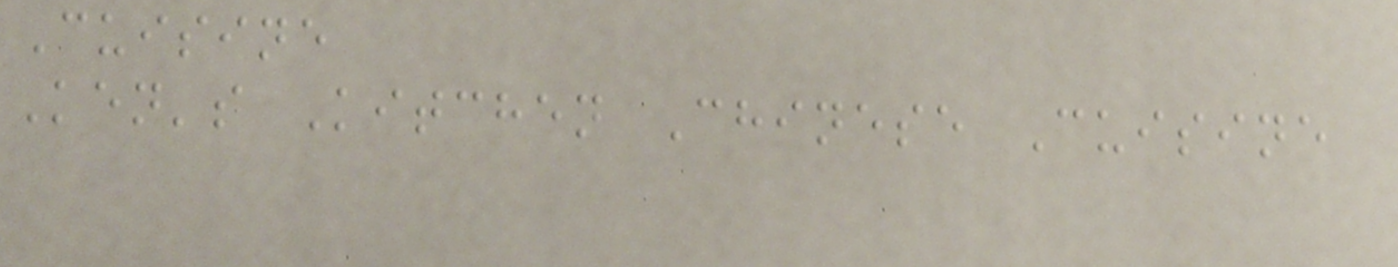Cuisine
Ken's Kitchen Chinese Cuisine
